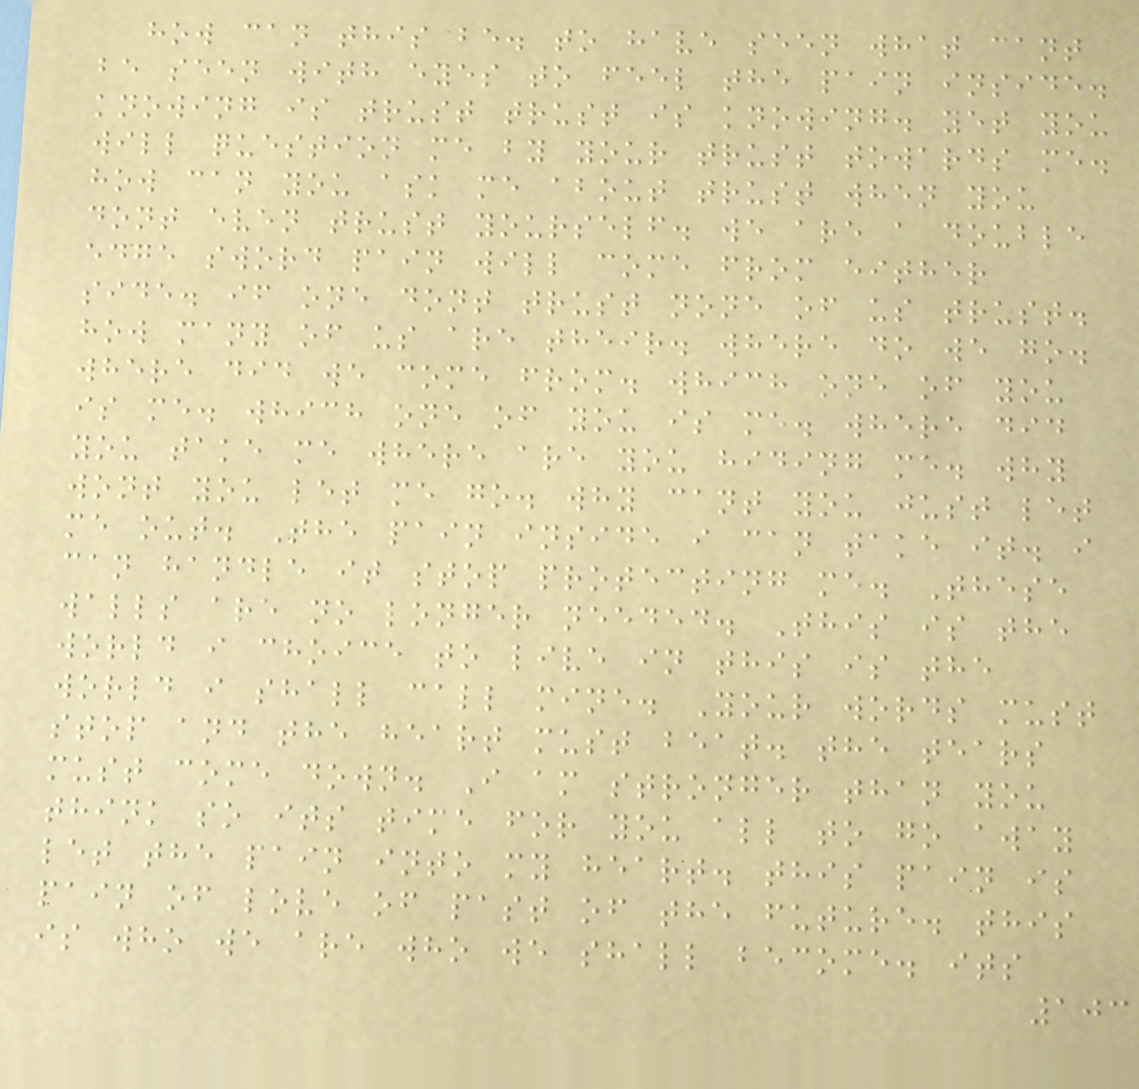how can this be. to have seen what cant
be seen with eyes to feel the pain inside.
knowing is trust trust is knowing. yet you
will question me by your trust towards me.
how can you ask me about trust when you
dont even trust yourself. we are a double
edge sword pain will come from either
side. if one dont trust none of us trust.
how many of us are their. where do we go.
where did we come from. which one of you
is me. which one of you is me. where did
you take me where are you hiding me. why
wont you let me go. why cant you just let
me out. The pain inside i can take it. i
can handle it stop protecting me. These
walls are no longer needed. This is the
world i choice to live in this is the
world i shall call mine. Your words must
stop and the heart must beat. the tears
must come down. I am stronger than you
think so its time for you all to go away
let the pain into my heart. this pain is
pain of love of past of the future. this
is who we are who we shall become. its
103
